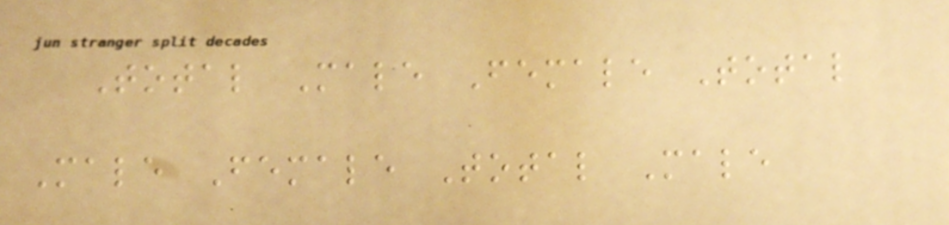Total Male Female Total
Male Female Total Male
